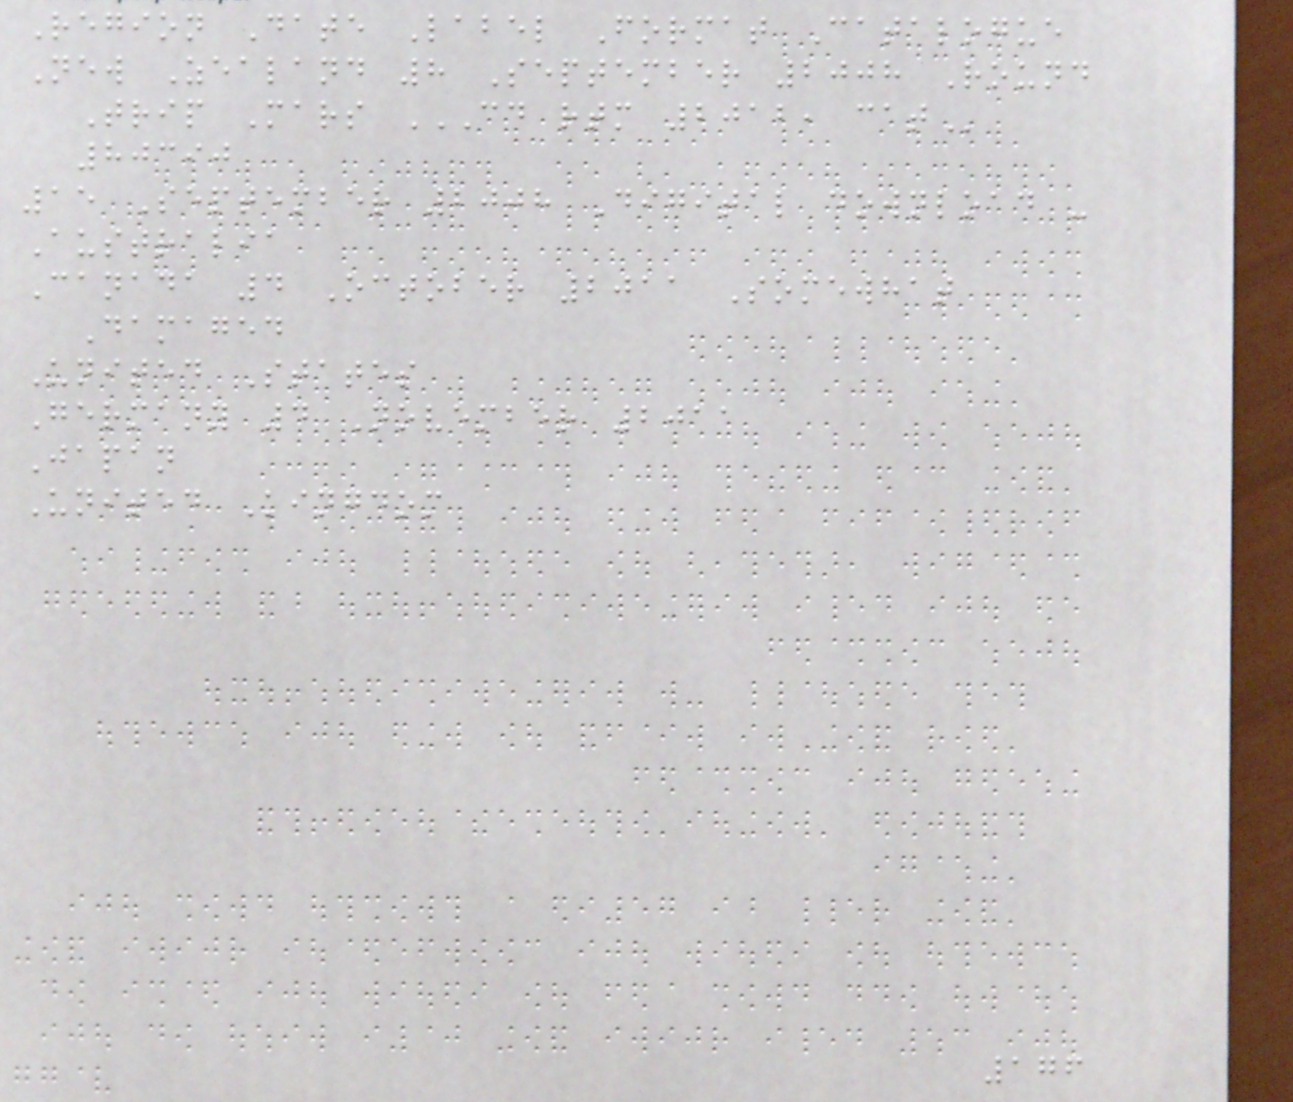Region Date Label Format Catalogue
New Zealand 8 September 2008 Round
Trip Mars CD RTM 2012, CAT
80390
15 September 2008 Digital download -
Australia
Canada 4 October 2011 Somewhat
Damaged
United States
Germany 4 November 2011
Japan
United Kingdom
176
